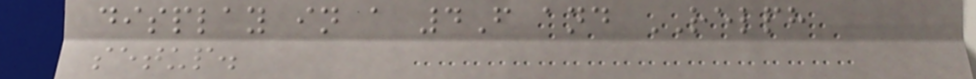display in a 4F and RELPH
setup.
